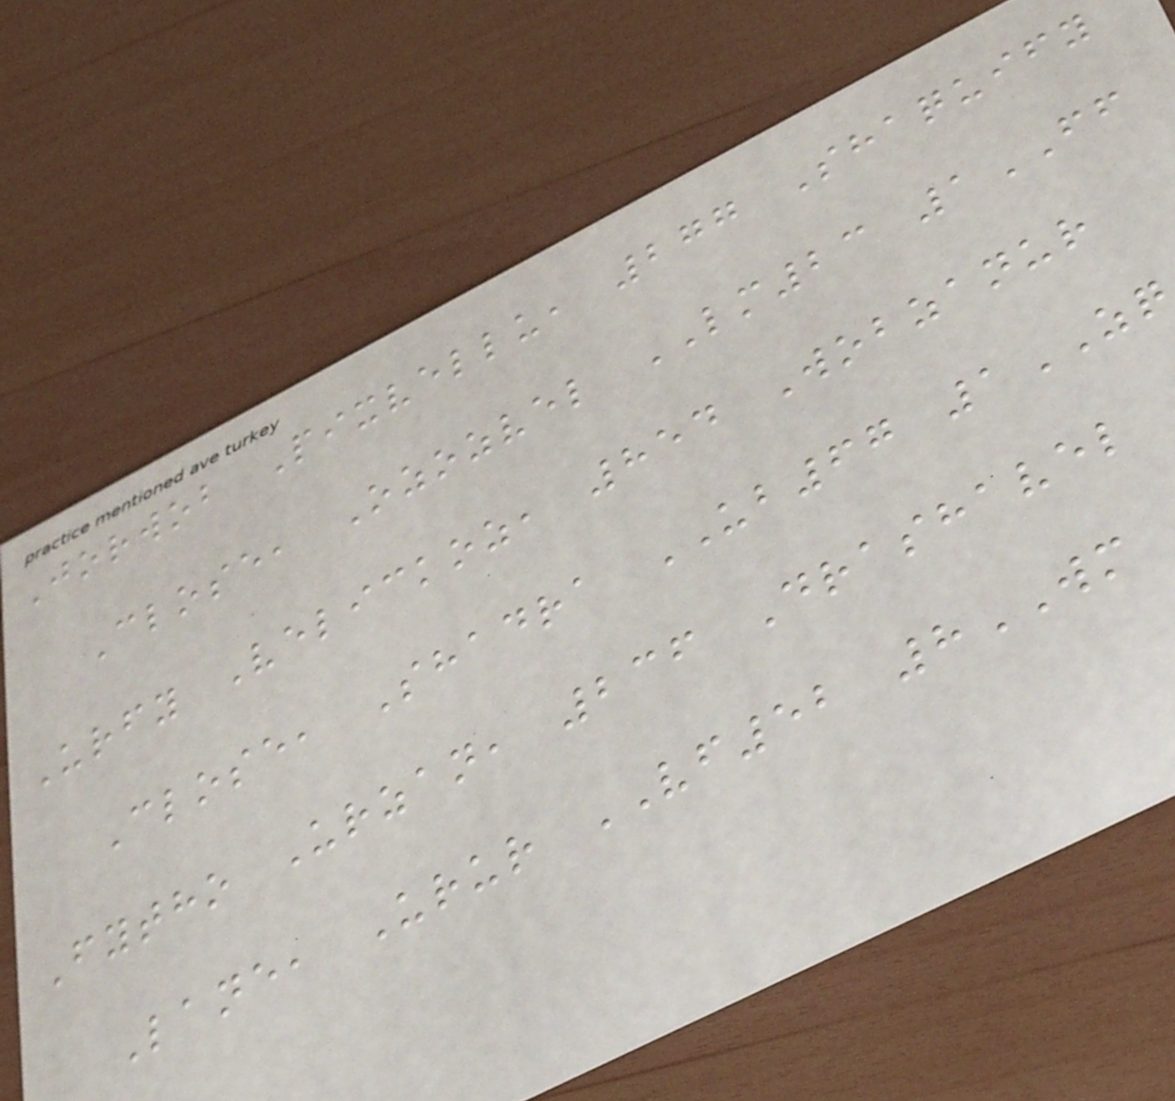Jorwob Pixvellu, 277 Shaquify
Close, Ozozvel LM23 1FF
Urfy Velickoz, 854 Wobzanur
Close, Shadra UB67 1ZQ
Fytho Urzan, 236 Drashavel
Lane, Urur VF52 8WM
